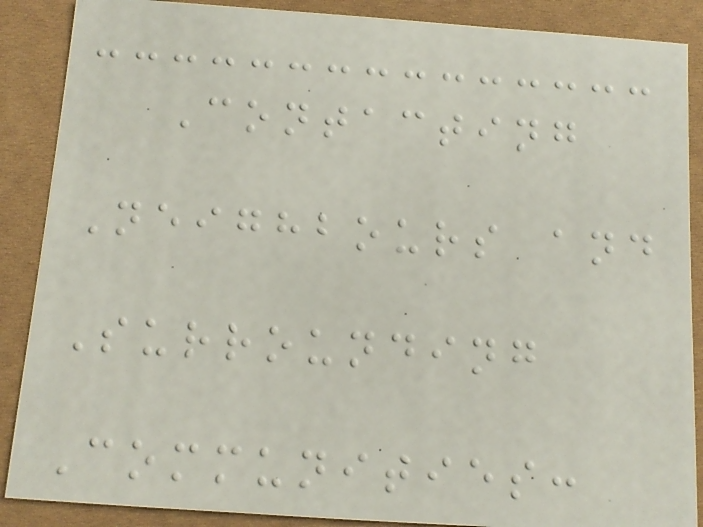Contacting
Neighbours and
Surrounding
Communities:
